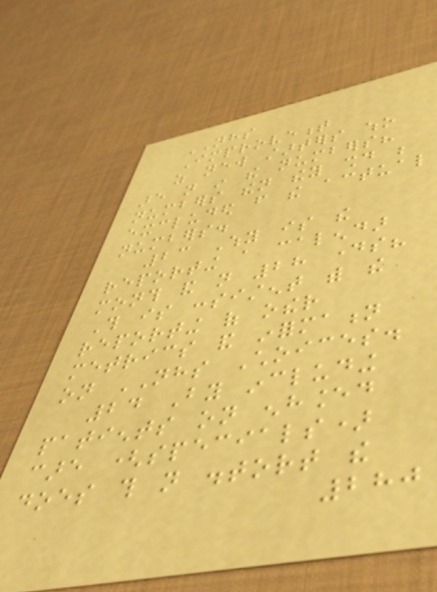NHS
Improvement
as new starters who
are not in the numbers?
numbers then they should be
excluded from the actual
numbers.
23 Why is the
reporting a calendar
month and not 28 days?
This is consistent with the
reporting of other
metrics and information
on NHS Choices.
24 By including
patients on enhanced
care (specials)
does this not distort the
280
